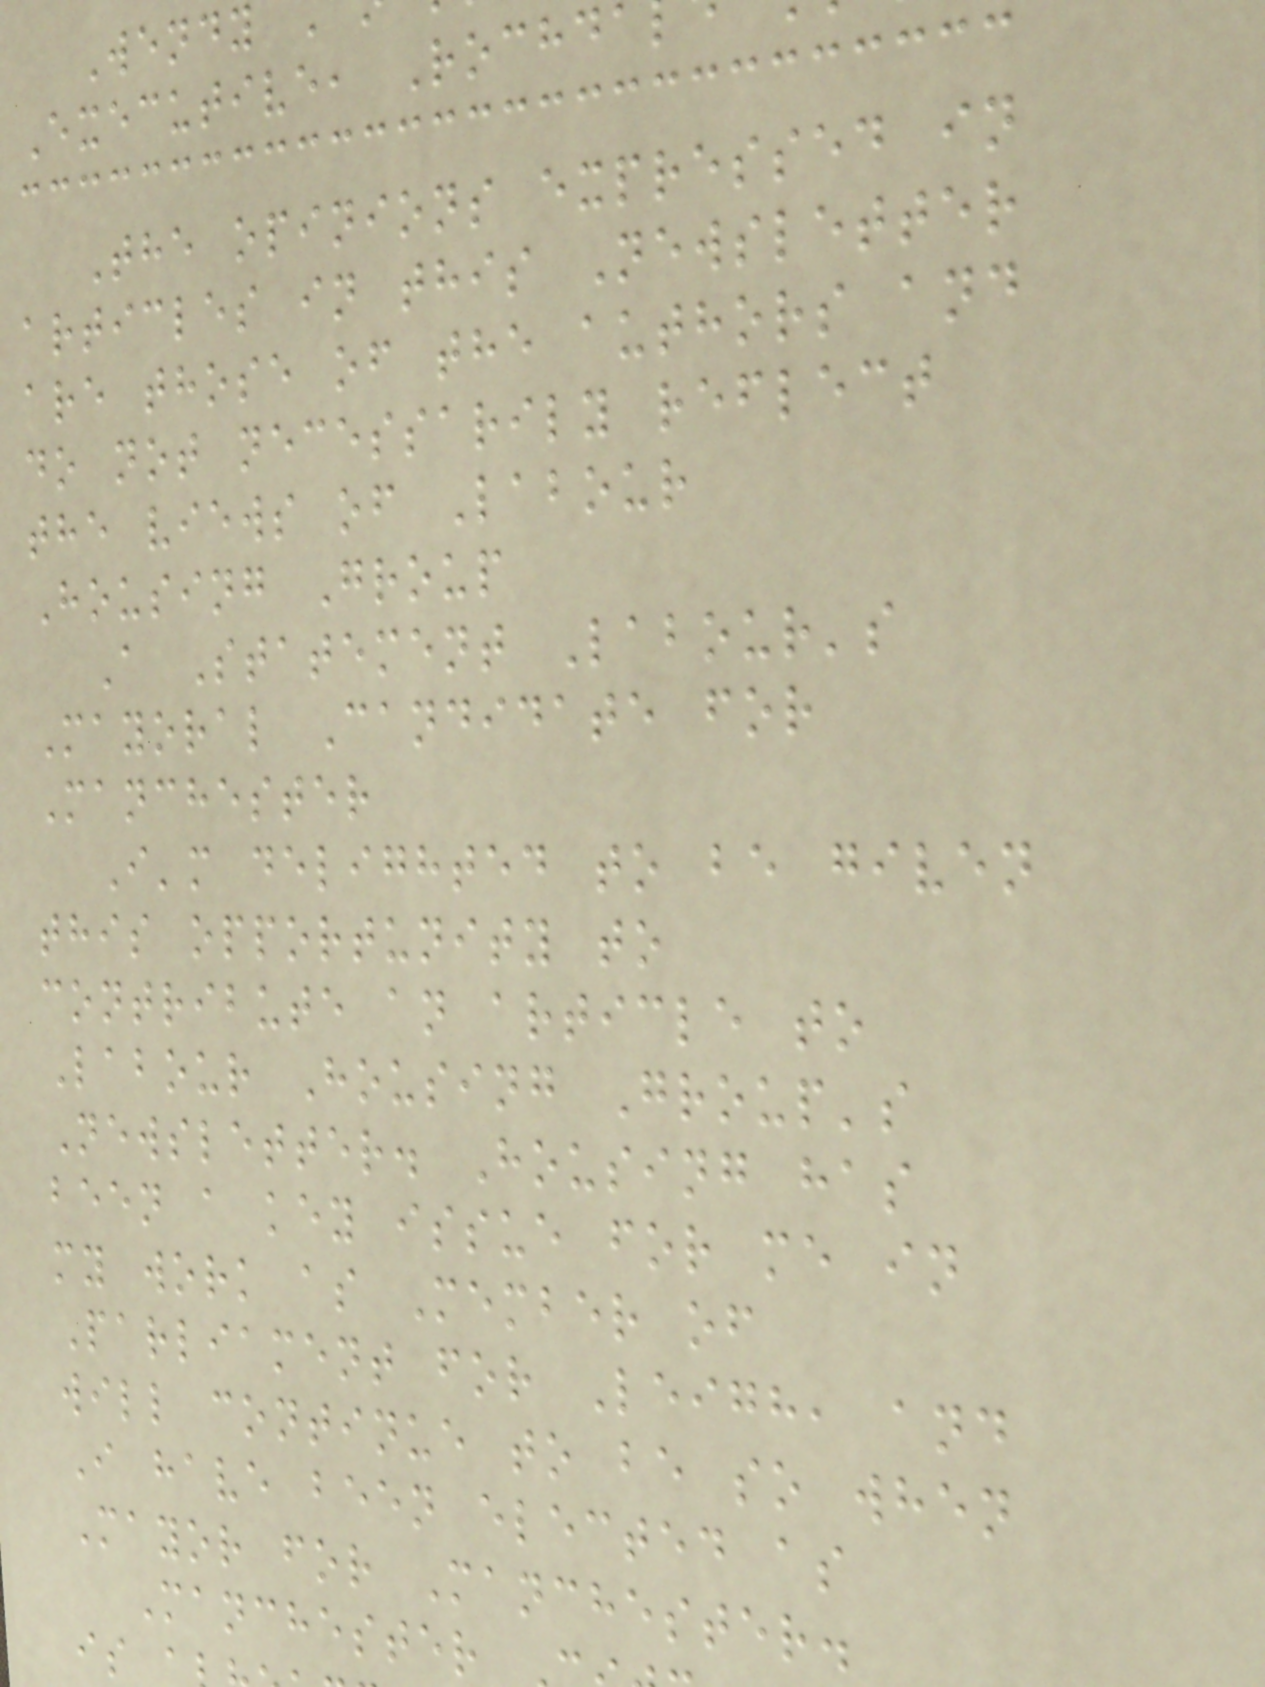Wendy
Executive, Rochda
The opinions expressed in
articles in this Newsletter
are those of the authors and
do not necessarily reflect
the views of Labour
Housing Group
A Statement Labour's
Mayoral Candidate for
Manchester
I'm delighted to be given
this opportunity to
contribute an article to
Labour Housing Group's
Newsletter. Housing has
been a key issue for me in
my work as Member of
Parliament for Leigh, and
will continue to be so when
I have been elected as
Mayor for Manchester.
Manchester
